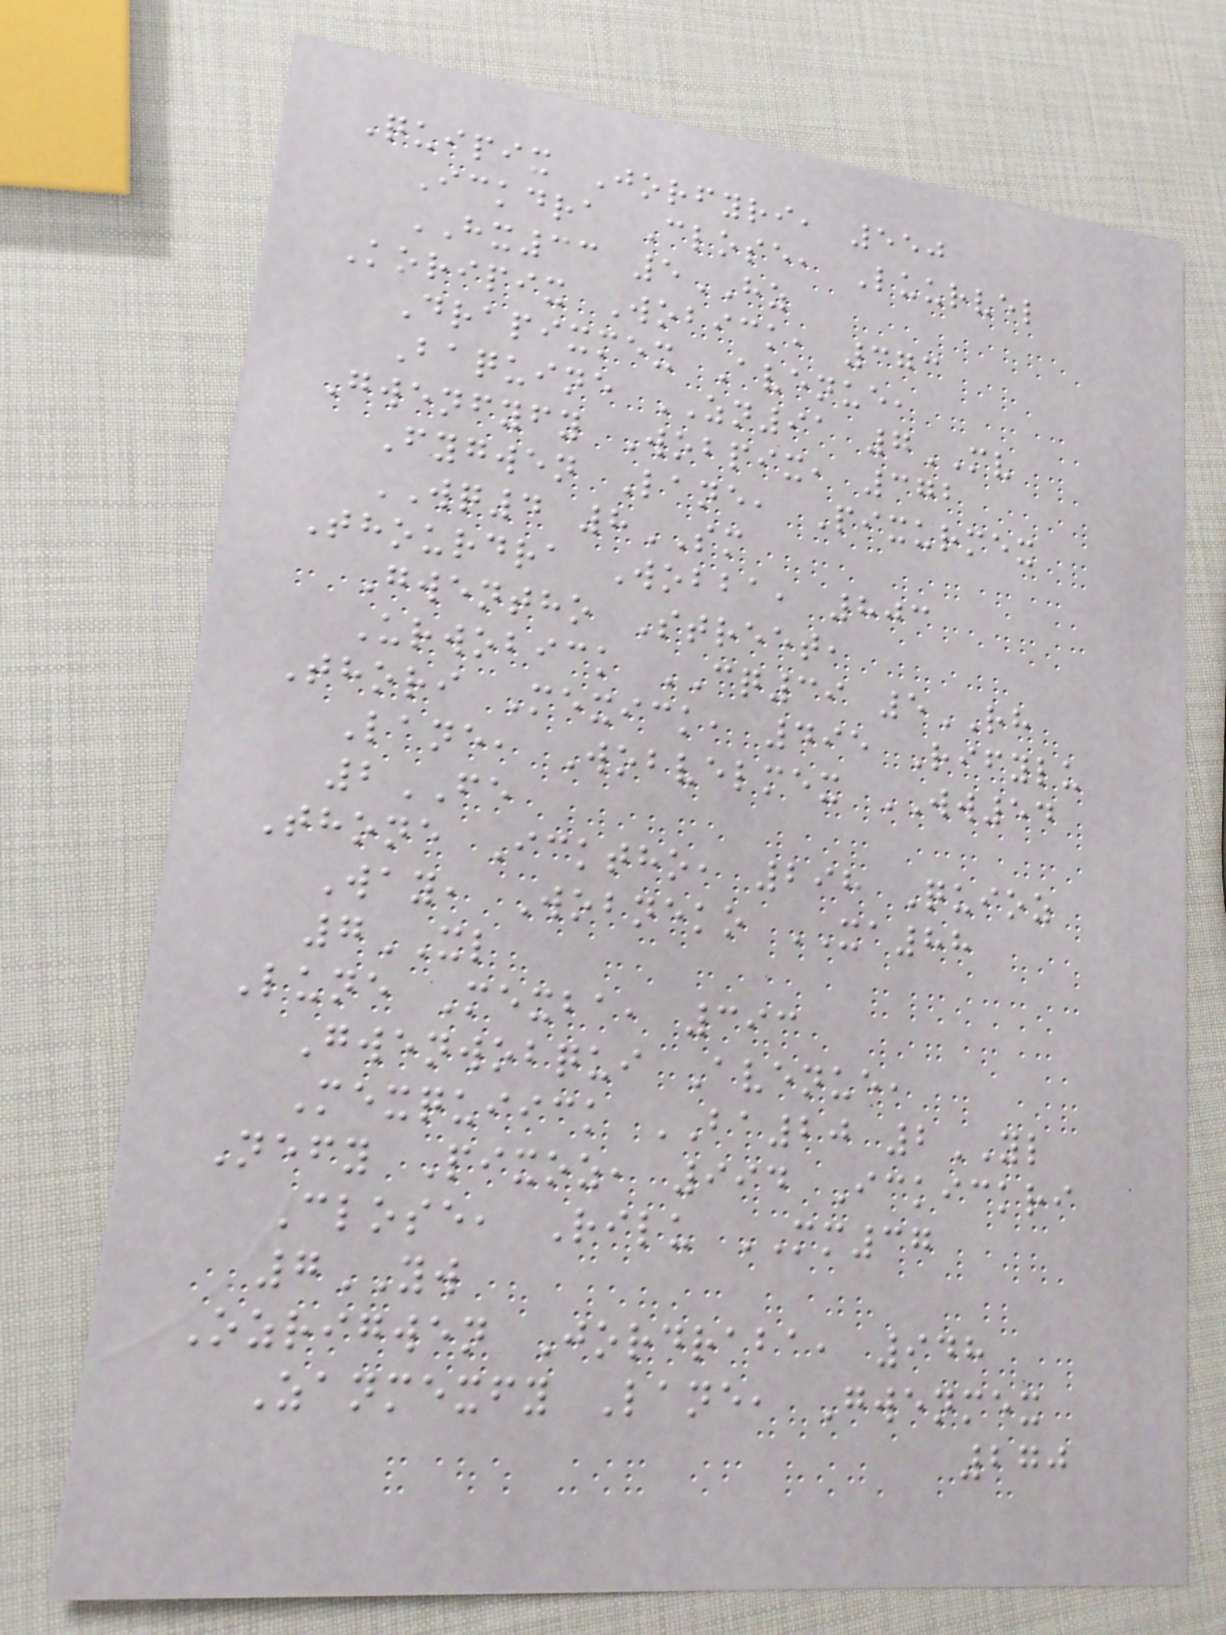Quipix Jorfyri, 550
Ickdra Close, Luurvel
HX33 5HZ
Koripix Wobick, 373
Drapixmex Avenue,
Baquine ZN91 7MV
Gwenfyfy Wobpix, 372
Fygwen Lane, Pixurmex
WQ4 8SM
Thourdra Wobba, 803
Gwentho Street,
Urwobick CQ39 5RH
Thori Mexick, 495 Rifylu
Lane, Wobvelmex WW54
2FE
Thone Icktho, 298 Quioz
Way, Wobneko XA88
7XL
Lune Mexba, 393
Gwenwobqui Avenue,
Mexquiick BA20 2YL
Nefy Pixoz, 994 Ickickri
Close, Rilu MM37
7YW
Ozrigwen Jordraba, 948
Zanmexfy Lane, Gwenmex
270
